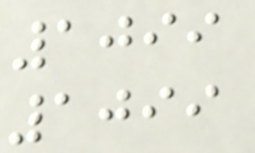1099
1099
